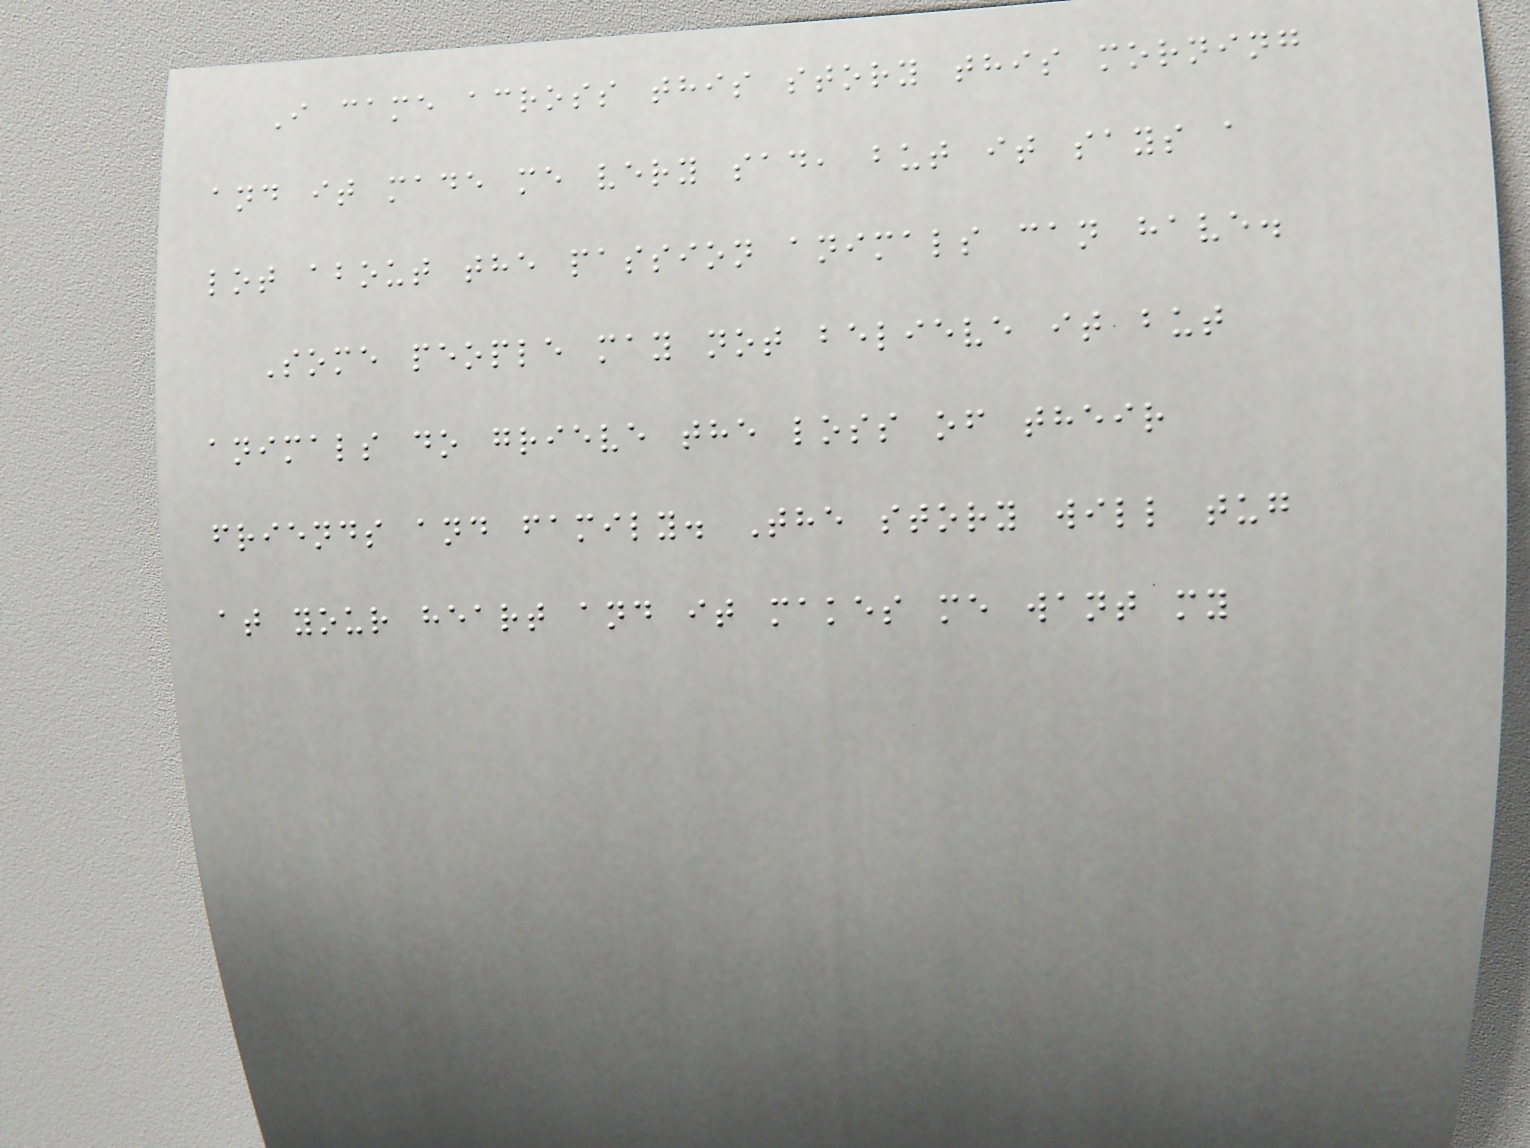I came across this story this morning
and it made me very sad, but it says a
lot about the passion animals can have.
Some people may not believe it but
animals do grieve the loss of their
friends and family. The story will tug
at your heart and it makes me want my
